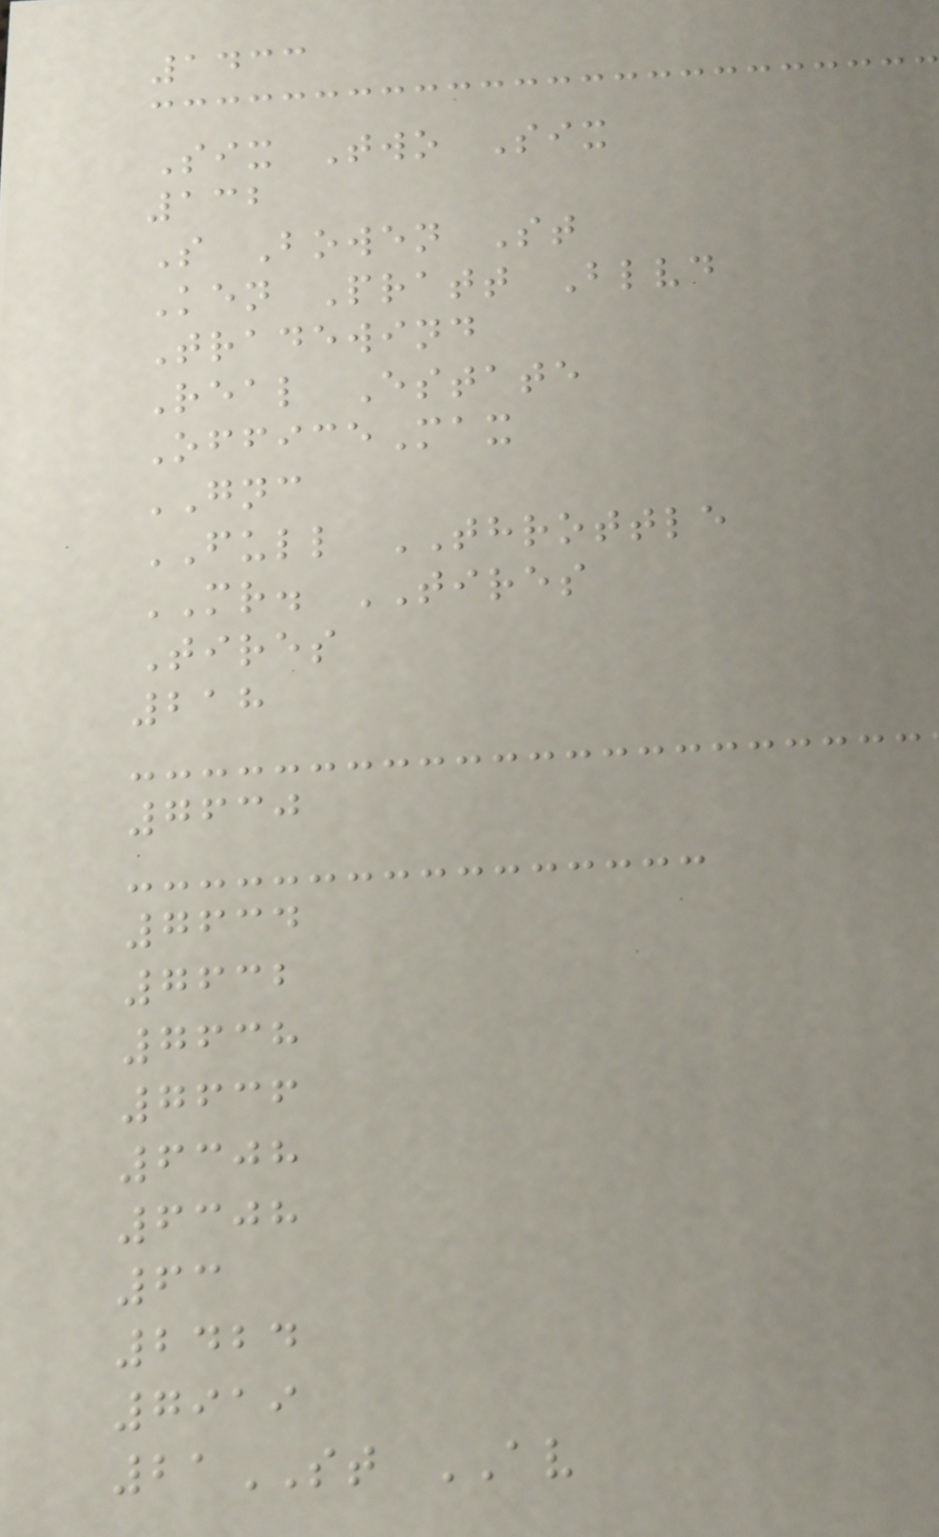1433
Six Two Six
132
S Bowen St
Ken Pratt Blvd
Tradewind
Real Estate
OfficeMax
GNC
FULL THROTTLE
MR. TIRES
Tires
218
7630
7634
7632
7638
7636
6308
6308
63
2424
7919
21ST AV
